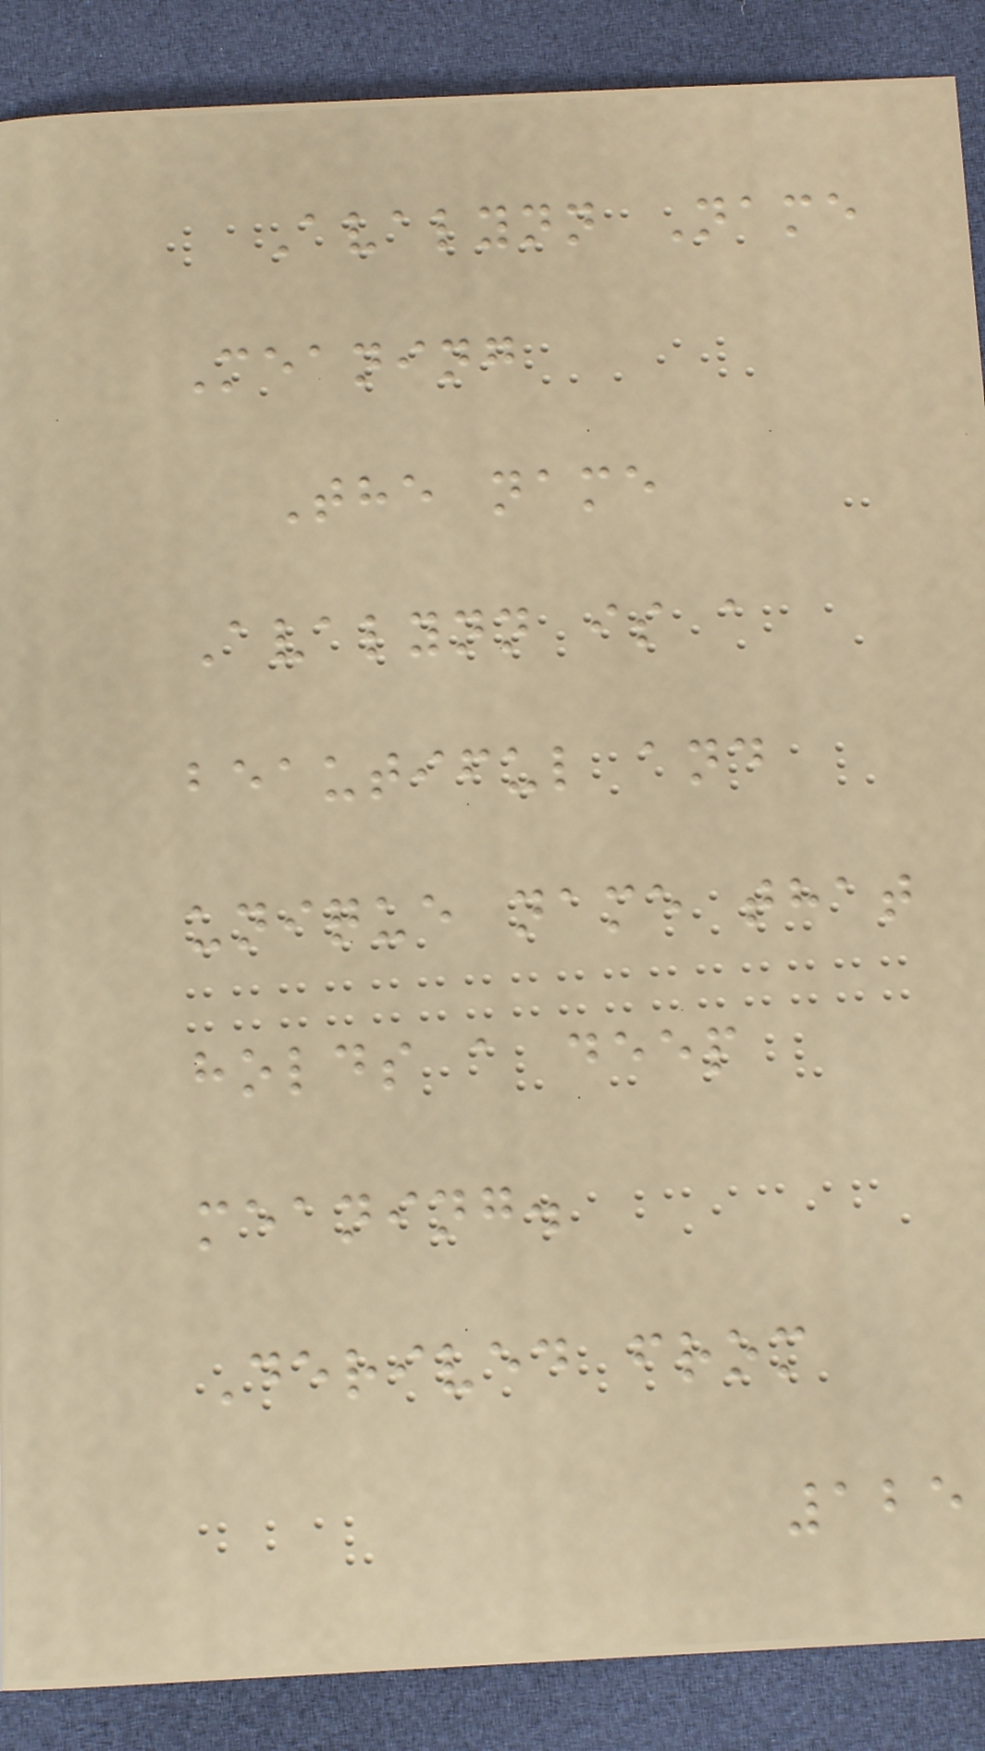Avalynn Name
Meaning
The name
Avalynn is a
beautiful and
unique name that
holds a deep
meaning.
Derived from
125
